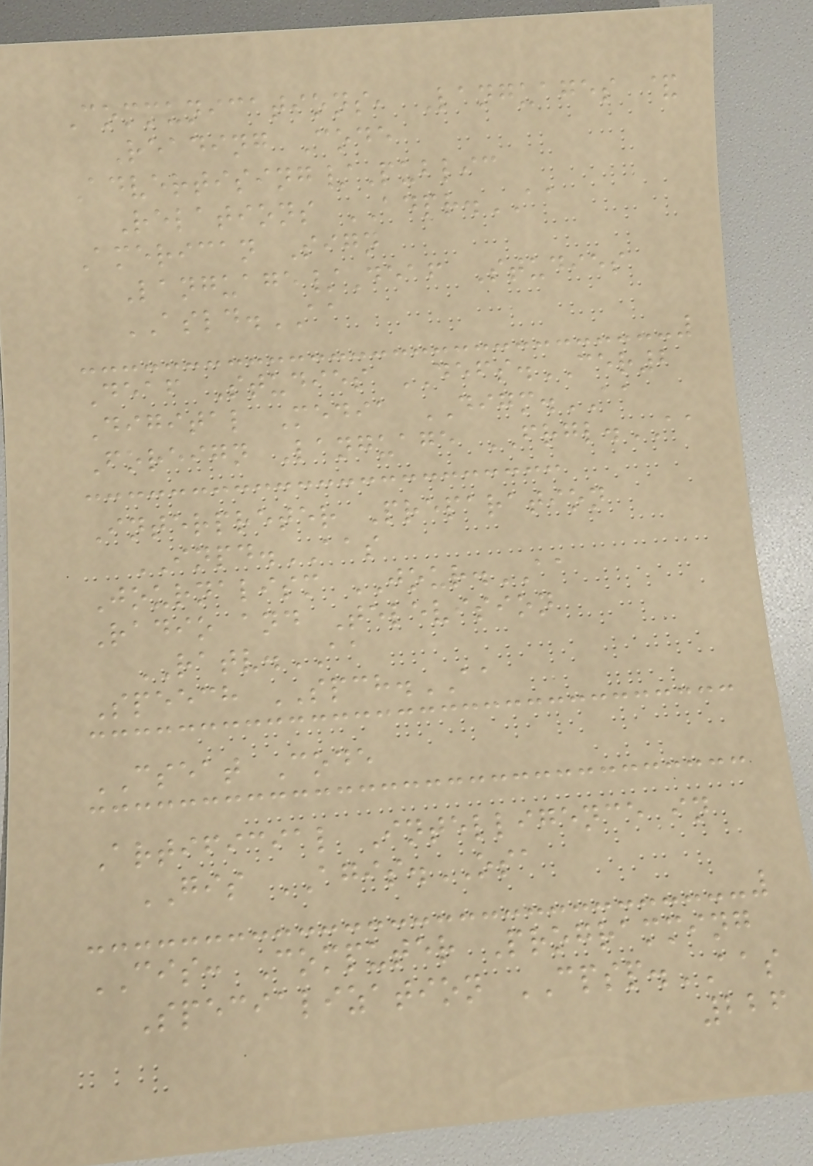Communications, Languages &
Reading Code
Advertising/Public
Relations ADPR.AA
American Sign
Language/Deaf Studies
ASLD.AA
Deaf Studies DEFS.CER2
Digital Media DIGM.AA
Foreign Language FRGL.AA
Interpreter Preparation
INPD.AAS
Journalism JOUR.AA
Radio and Television
RATV.AA
Speech SPCH.AA
CSEAT Code
Artificial Intelligence in
GIS AGIS.OSA
CIS: Computer Programming
Specialization CPSP.AAS
226
